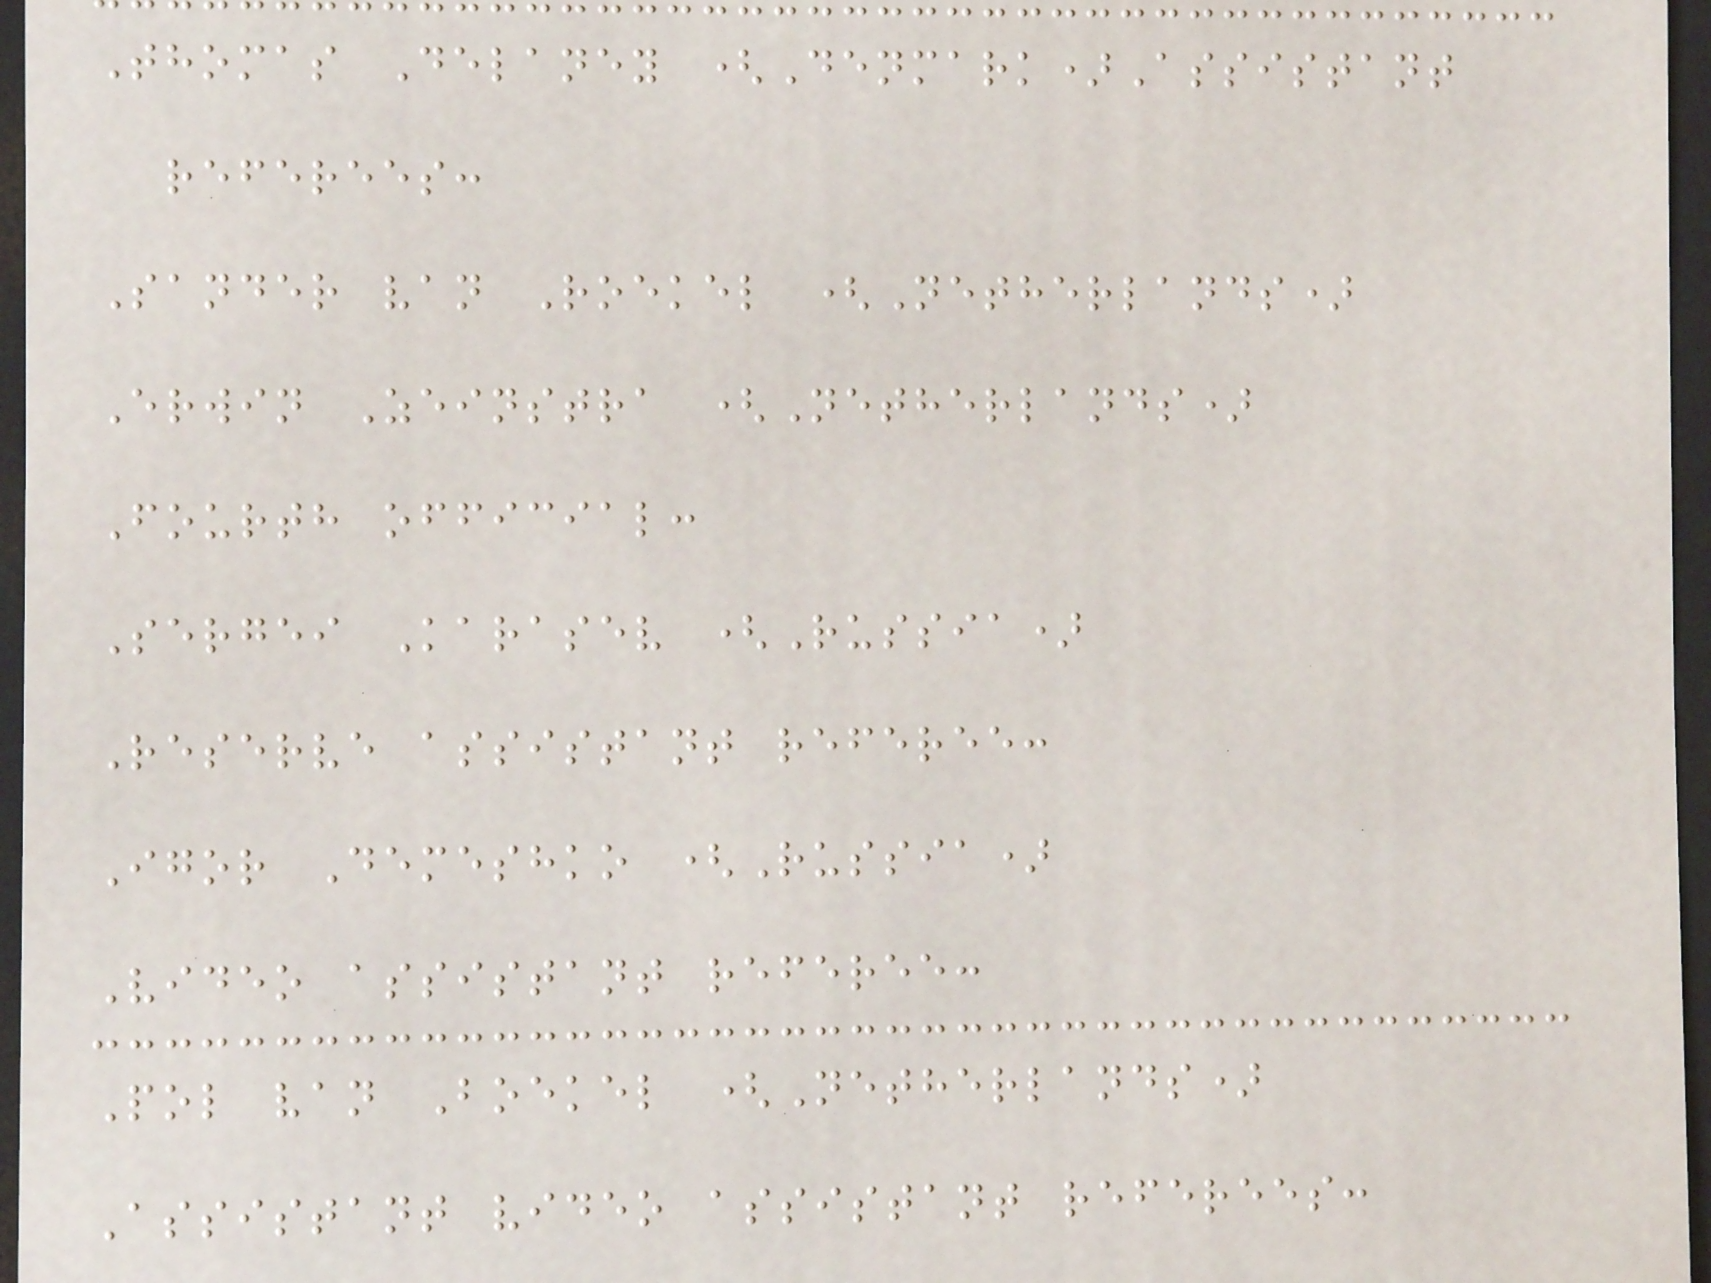Thomas Delaney (Denmark)Assistant
referees:
Sander van Roekel (Netherlands)
Erwin Zeinstra (Netherlands)
Fourth official:
Sergei Karasev (Russia)
Reserve assistant referee:
Igor Demeshko (Russia)
Video assistant referee:
Pol van Boekel (Netherlands)
Assistant video assistant referees:
